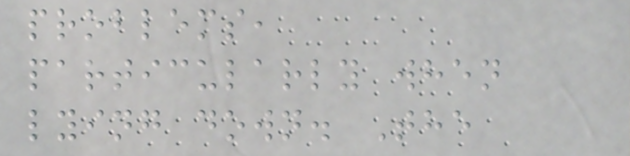problems,
particularly when
lying down. The
